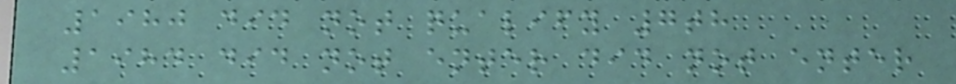1980 did not qualify 7th
1984 did not enter did not enter
